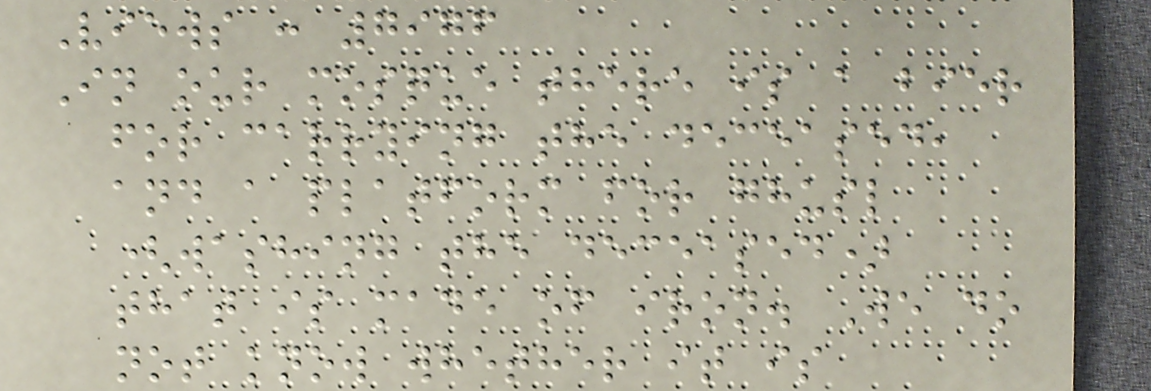Views : 7976
In our mosque there is a bier
for carrying the deceased,
and a platform for ghusl
(washing the deceased)
that is made of iron. We do
not know whether it is
